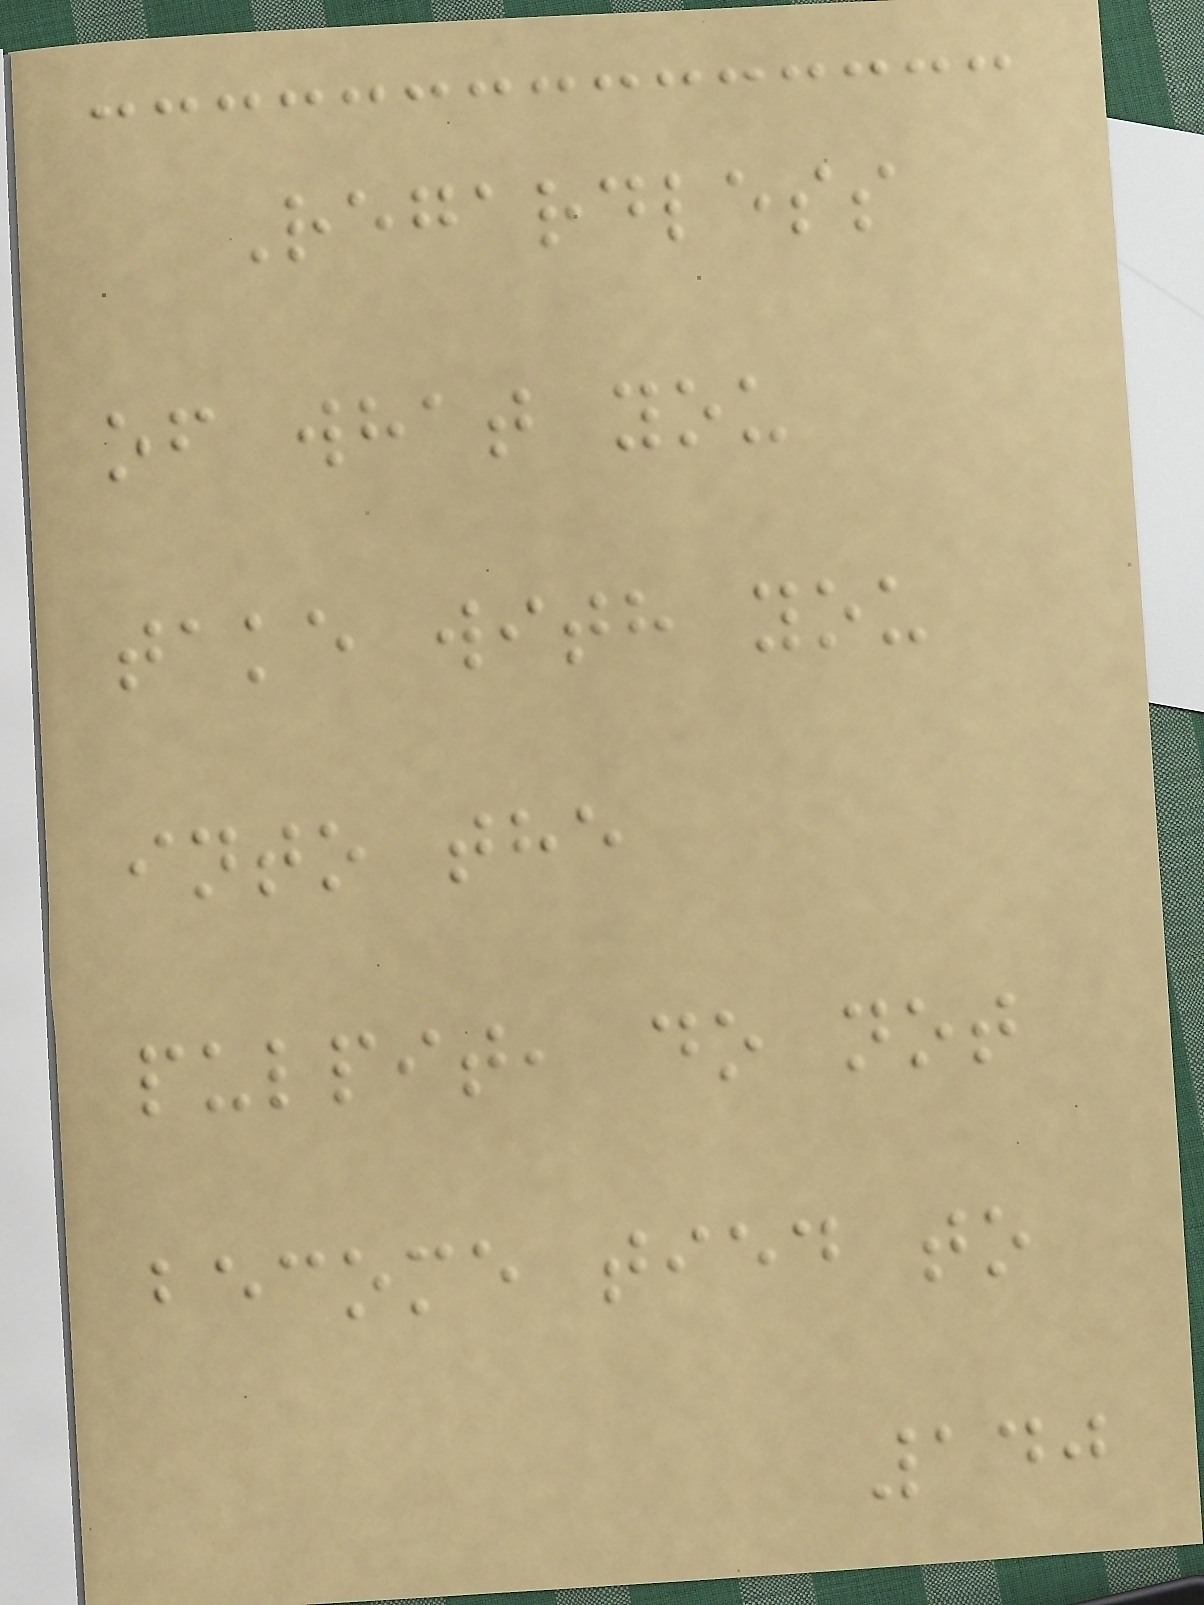Regardless
of what you
take with you
into the
pulpit, do not
become tied to
140
